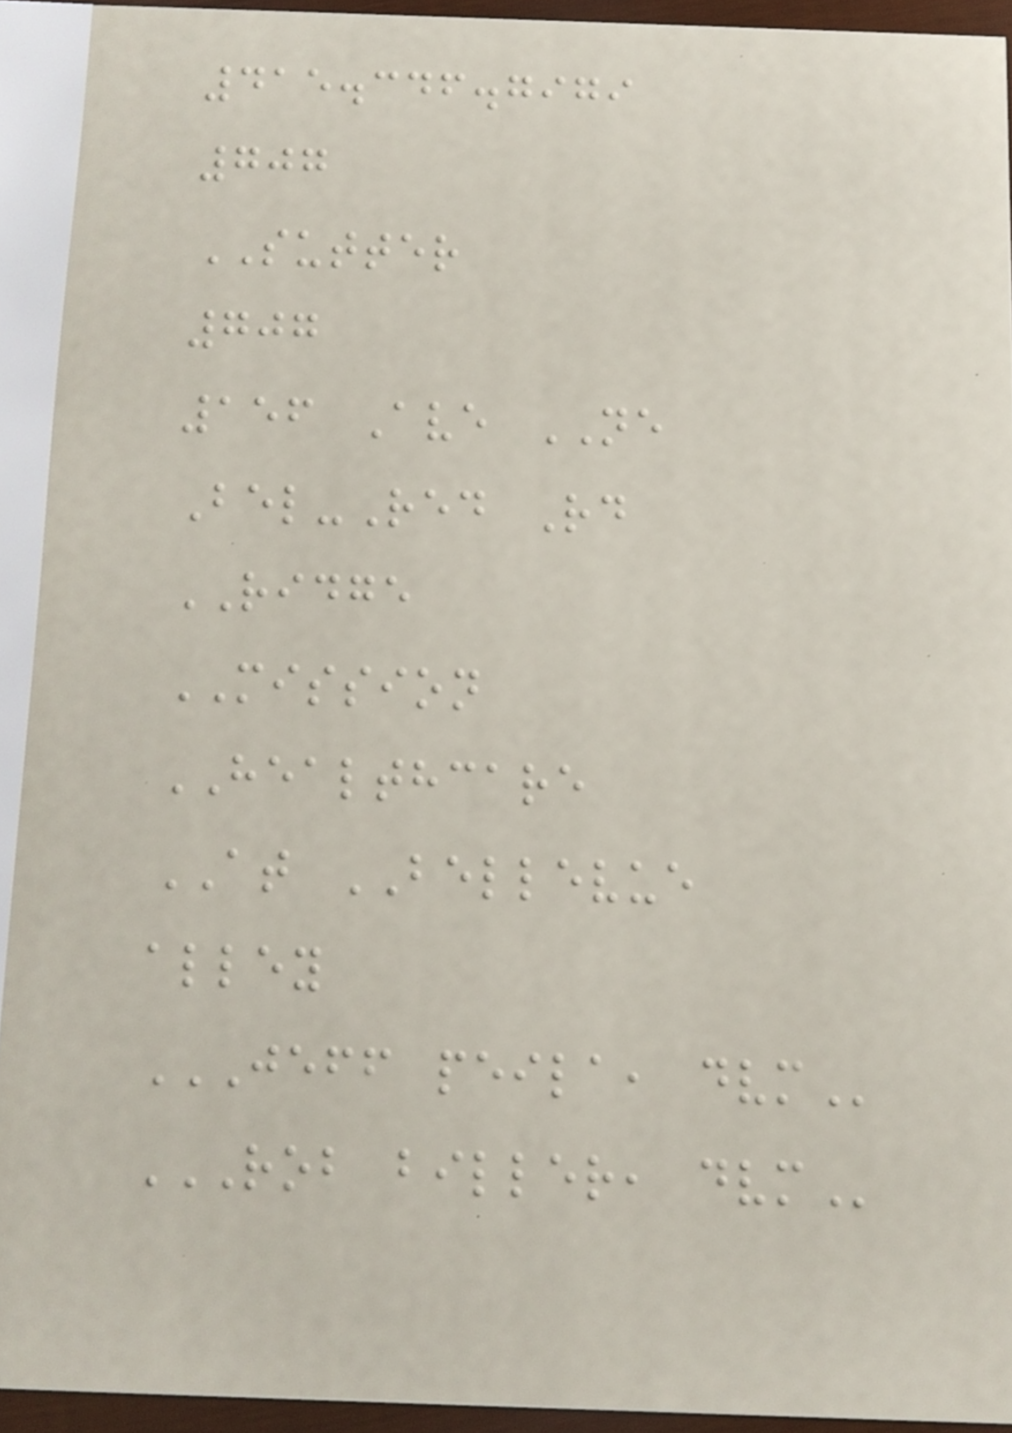415.346.7979
707
SUTTER
707
156 Ave NE
Bel-Red Rd
RIDGE
MISSION
HEALTHCARE
AT BELLEVUE
alley
JEFF PEILA, DVM
ROB BILLER, DVM
